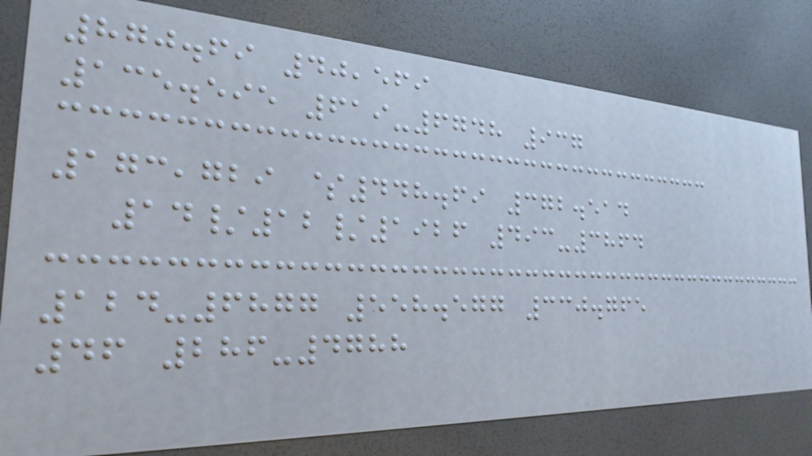870.69 40,569
135.595 619-6748 937
173,729 $448.69 372.514
14/12/1926 493-3864
124-6877 558.577 330.765
46 286-4788
